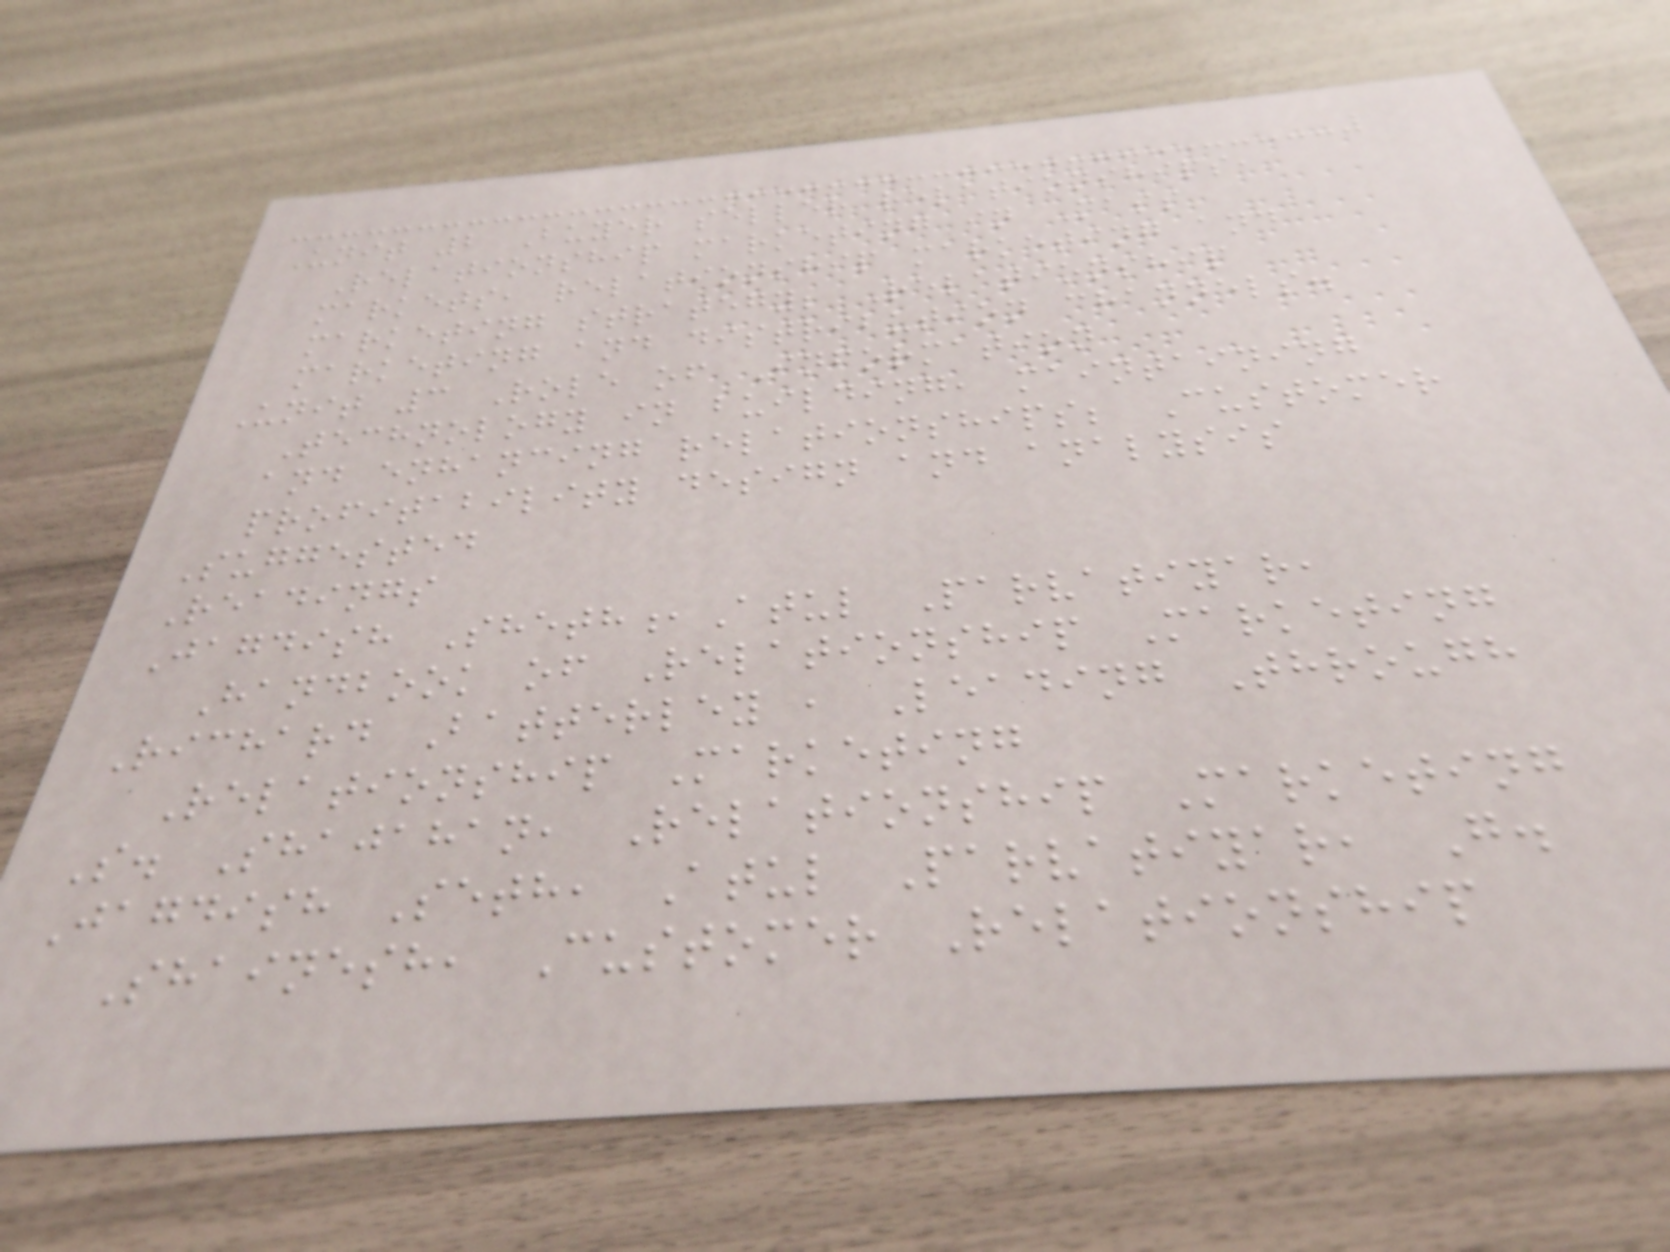Unit 2 Buyer seller relationships,
Relationship marketing in Mass
markets, relationship marketing and
marketing strategy; Relationship
marketing and distribution channels.
Unit 3 Role of Information
Technology in building, maintaining
and enhancing relationships; Customer
profitability design and analysis
Suggested
Readings
Jagdish Sheth,Atul Parvatiyar,
Handbook of Relationship Marketing
Richard Batterley , Leading Through
Relationship Marketing
S. Shajahan, Relationship Marketing
Jagdish Seth, Atul Parvatiyar, G.
Shainesh, Customer Relationship
